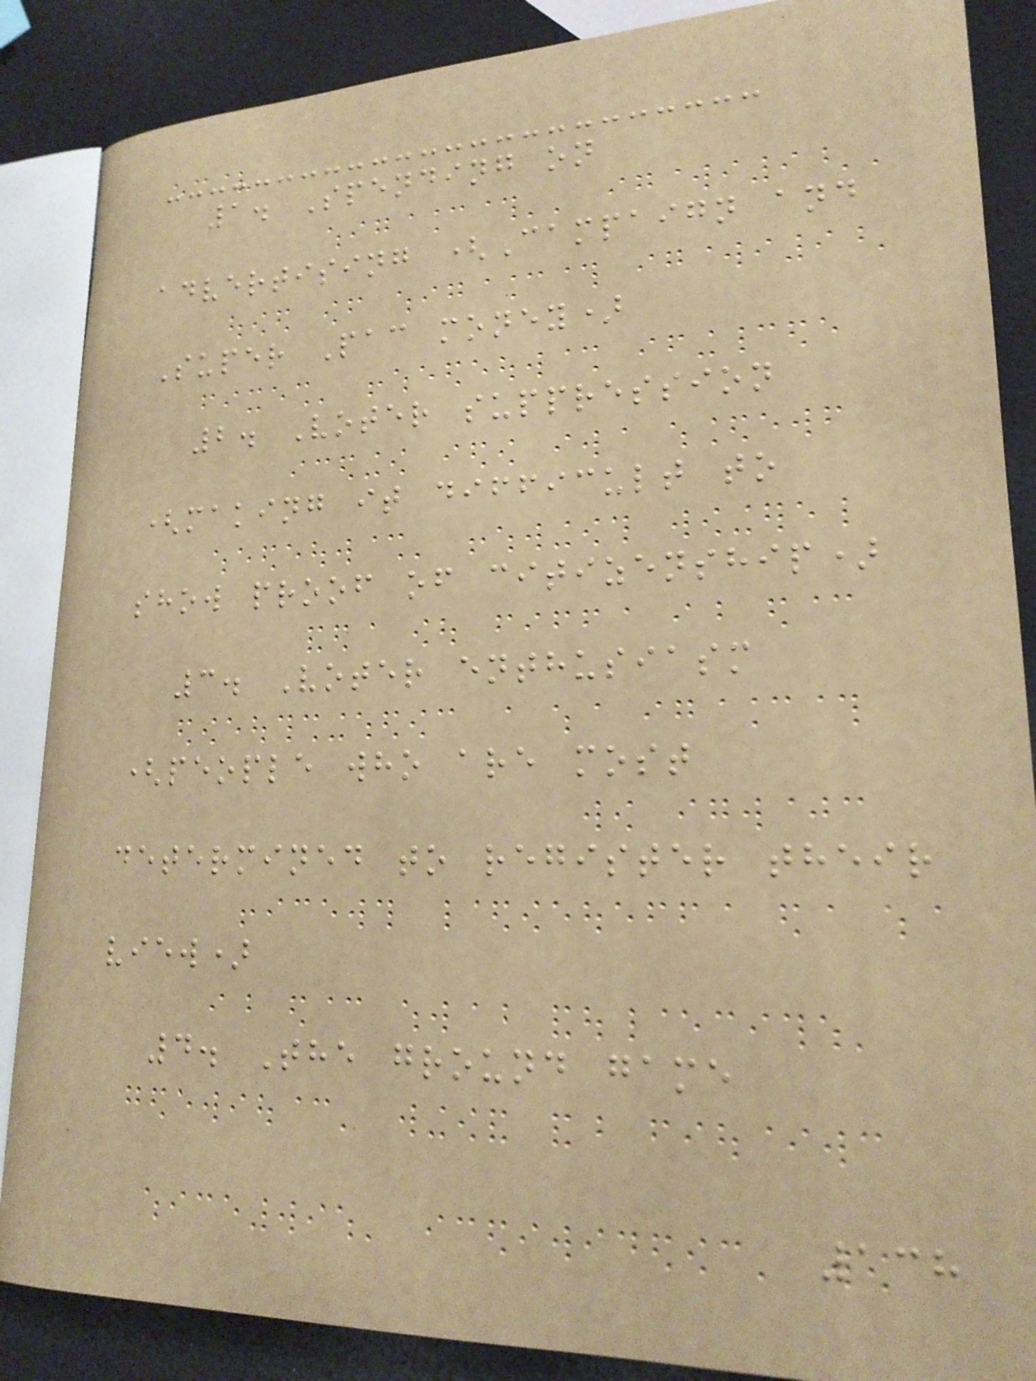1. Spending on
advertising (Campaign and
Super Pac money)
2. Voter suppression
(making it difficult to
show proof of citizenship)
3. Voter enthusiasm
(people who are most
determined to register their
view)
4. The ground game
138
